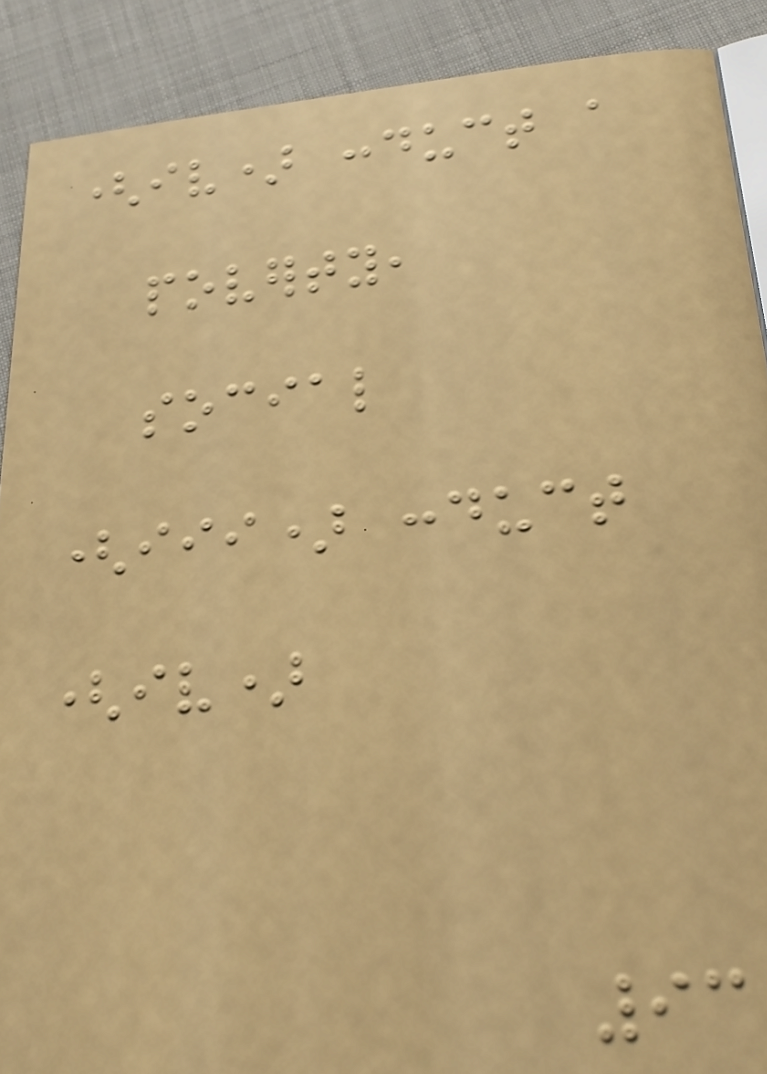(iv) conduct a
poverty,
social
(iii) conduct
(iv)
93
